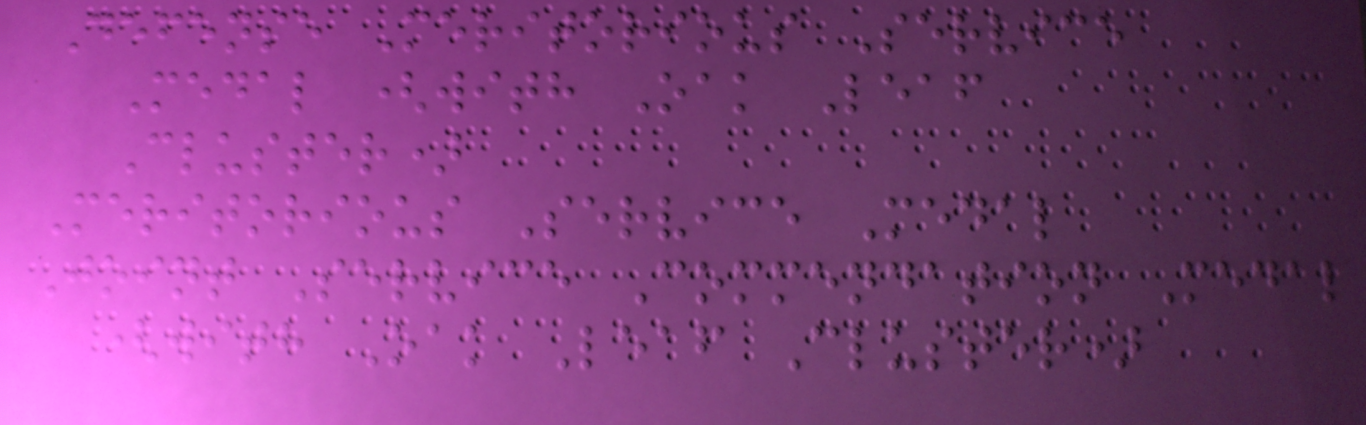Defense Meritorious Service
Medal (with Oak Leaf
Cluster)
Meritorious Service Medal
Joint Service Commendation Medal
(with Oak Leaf Cluster)
